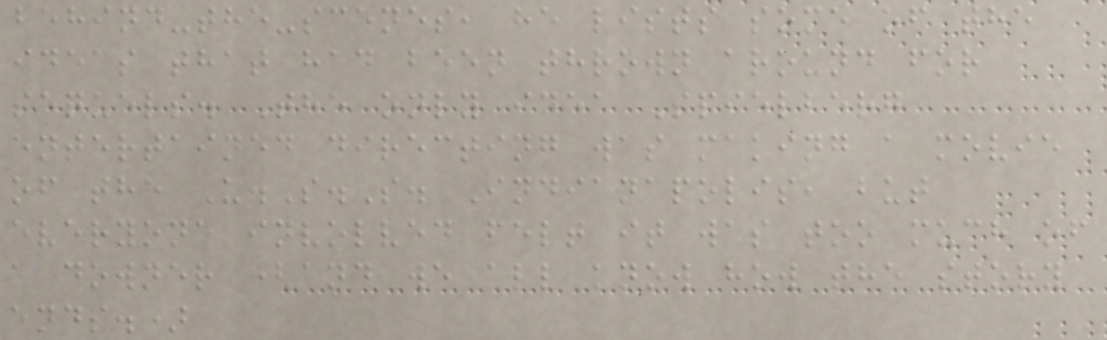behind-the-scenes, he lists some of the
ideas that had been thrown around for
sequels. The only idea Spielberg
entertained directing was making a movie
of the U.S.S. Indianapolis, but
everyone involved felt it was too much of
a downer (and we all know how the story
ends.)
